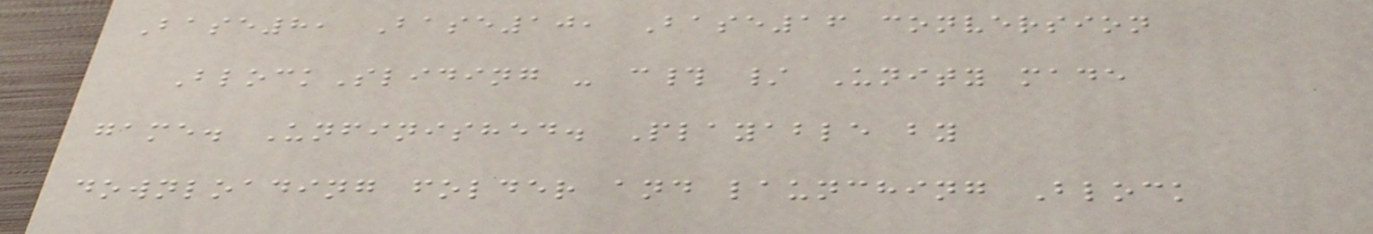Base8, Base10, Base16 conversion
BlockSliding - c# / Unity made
game. Unfinished. Playable by
downloading folder and launching Block
